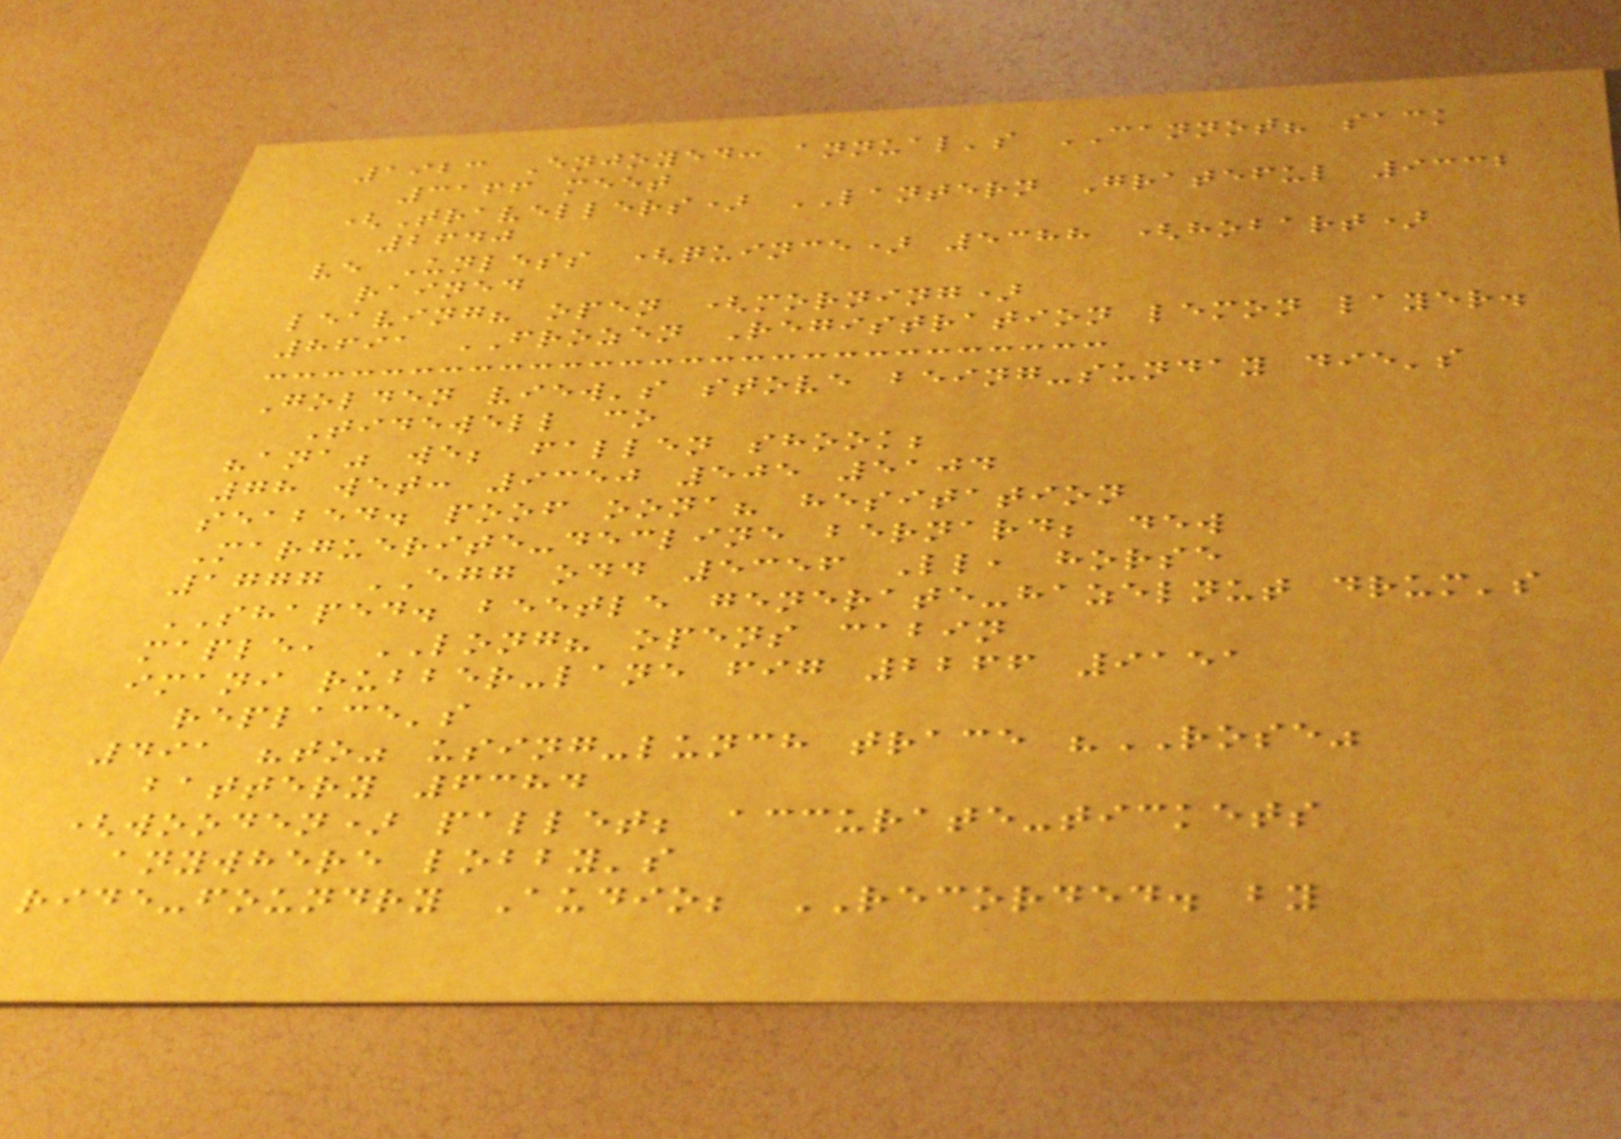1923 Enjoyed: annual's CANNOT? sack
3166 meet
(Travellers) LANTERN Grateful 9332
2640
ve Unless (quince) 5388 (hobart)
rained
leaving? open (morning)
8691 FROZEN Registration lemon layer.
Golden view's stove being-sunday die's
Tidewell co
"ana" we; fallen shook;
78 wet: 9350 505 5104
seabed. poof oona? hesitation
Marguerite-decline bernard; dew
1777 EGG odd 5356 Ll, horse
SHAPED. beetle generate-hazelnut drum's
maple, LONG? opens cabin
imani rubber-lane fig 2266 9151
replace's
491 "to" using-lunch trace "ROSE"
battery 6384
(wooden) pallet; accurate-tickets
anywhere lobby's
ride-foundry Audio; RECORDED. by
